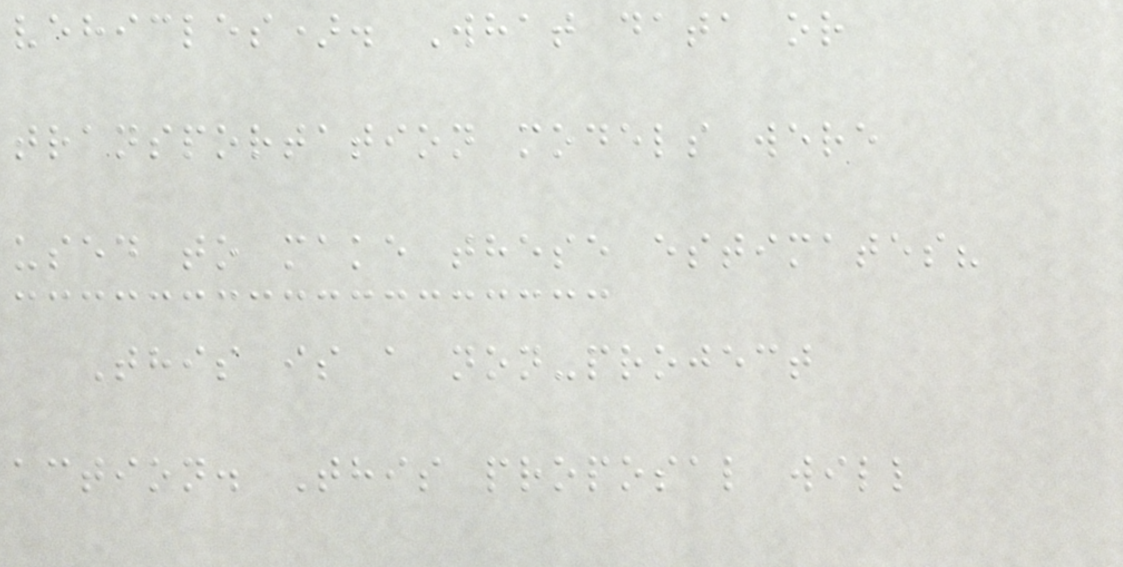vehicles). What data or
transportation models were
used to make these estimates?
This is a non-project
action. This proposal will
